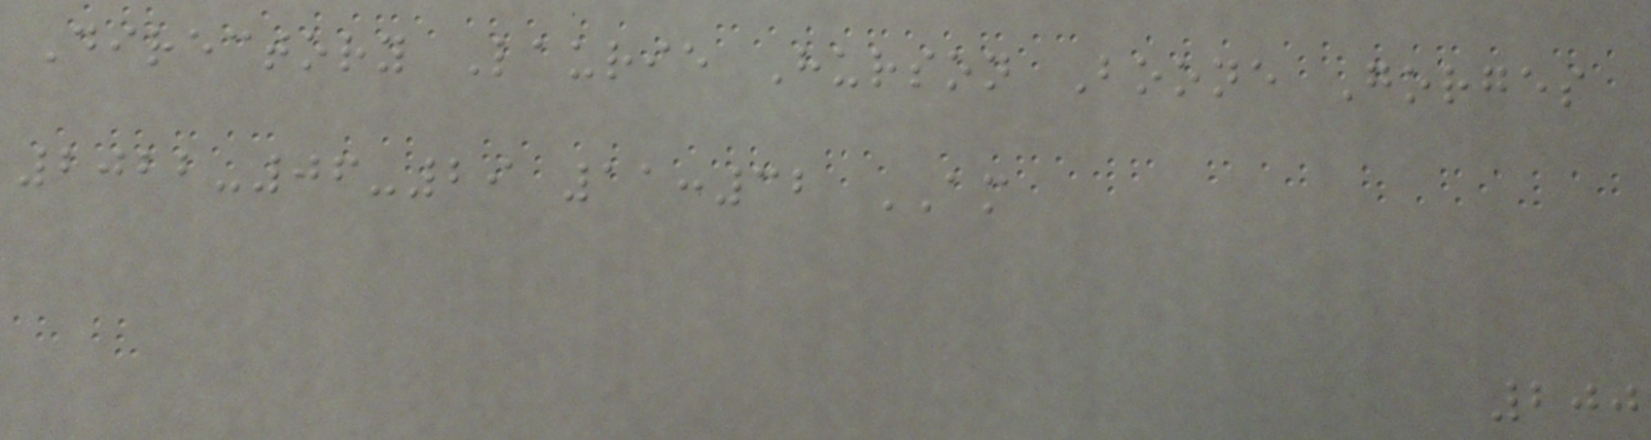Directory Laurie Hurson Boone Gorges
2022-06-29 11:32 AM
200
